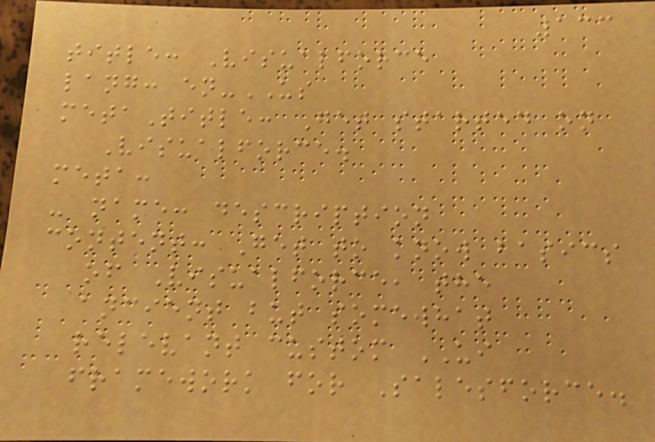133
title: Visualforce
lang: en-US
metaTitle: Get started on
Visualforce.
meta:
- name: description
content: Get to know basics
of Visualforce, the
ancient but somewhat
relevant custom UI
framework for Salesforce.
